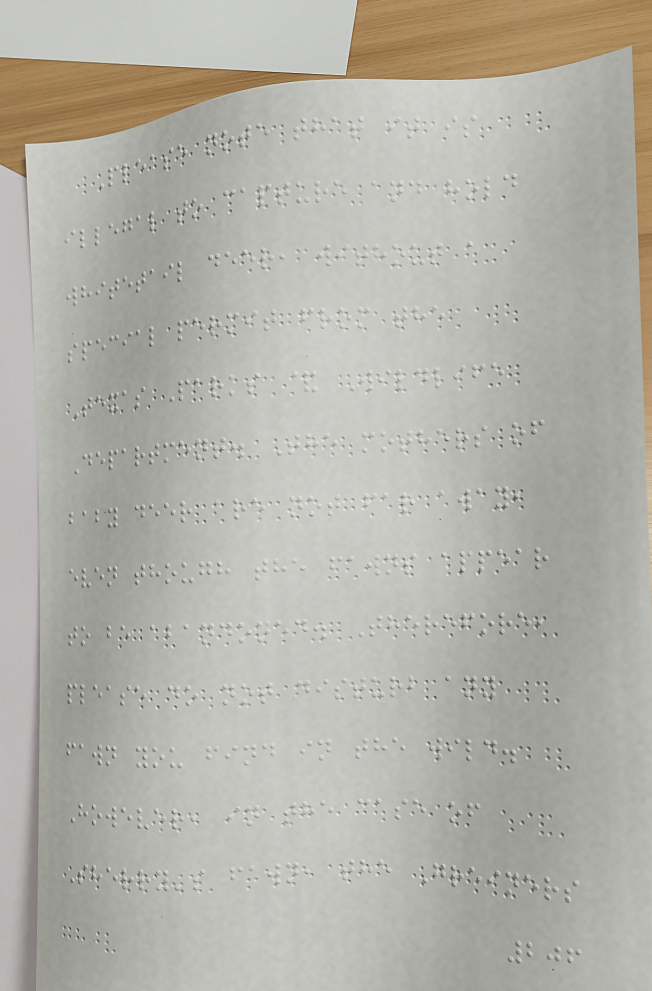Please note that it is
illegal to capture and hold
whitetail deer, without a
special permit from the
Texas Parks & Wildlife
Department. The mothers of
baby deer are not far away,
even though the fawns appear
to be abandoned. Therefore,
please do not disturb any
fawn you find in the wild.
However, in the case of
Sherry's fawn, the Greiners
206
